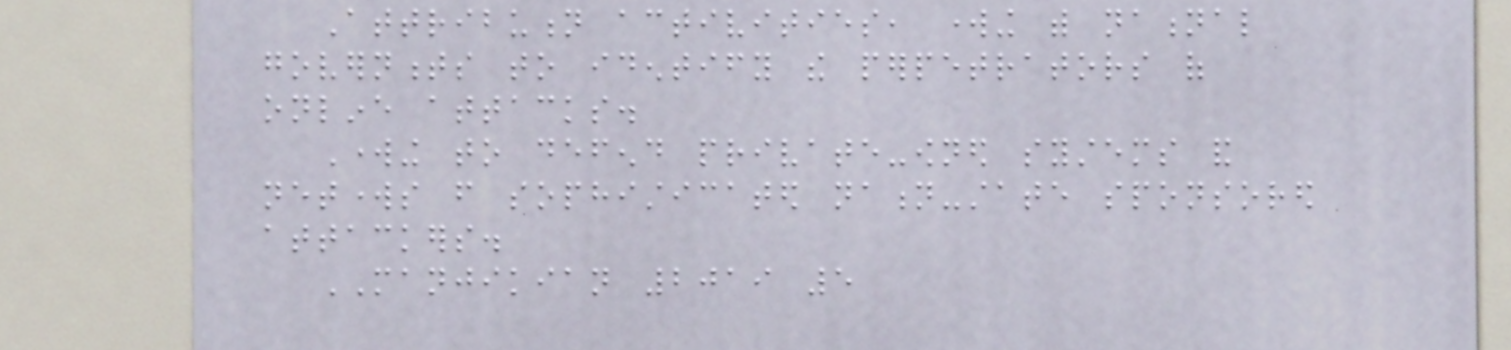Attribution activities, working with national
governments to identify the perpetrators of
online attacks.
Working to defend private-owned systems and
networks from sophisticated nation-state sponsored
attackers.
MANJIKIAN 2019 5
